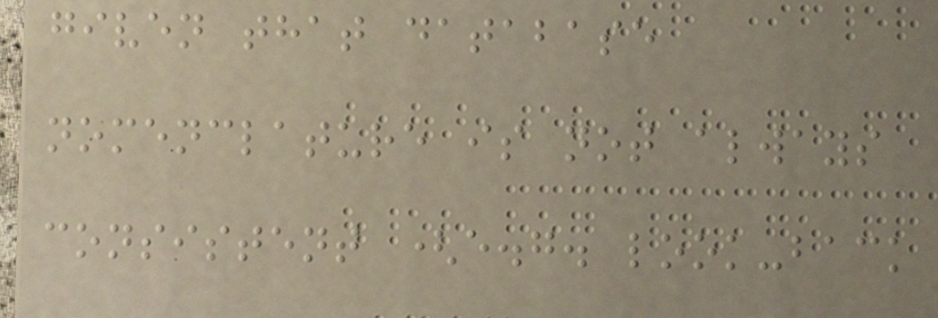given that database
nomenclature is not always
consistent (e.g. look-back
